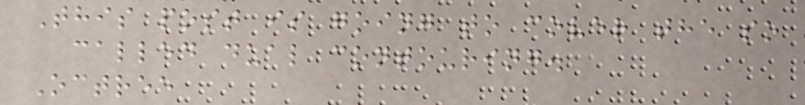This post is going to cover the so
called dual contouring.
Octree
